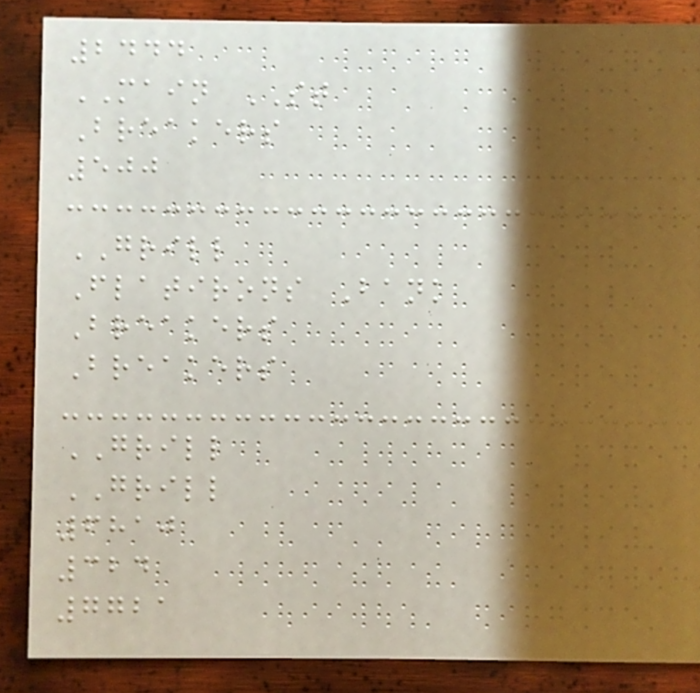2444
MAIN ST
Breakers
500
GRILL
Flatirons Bank
Breakers
Breakers
GRILL
GRILL
6810
324
7721
